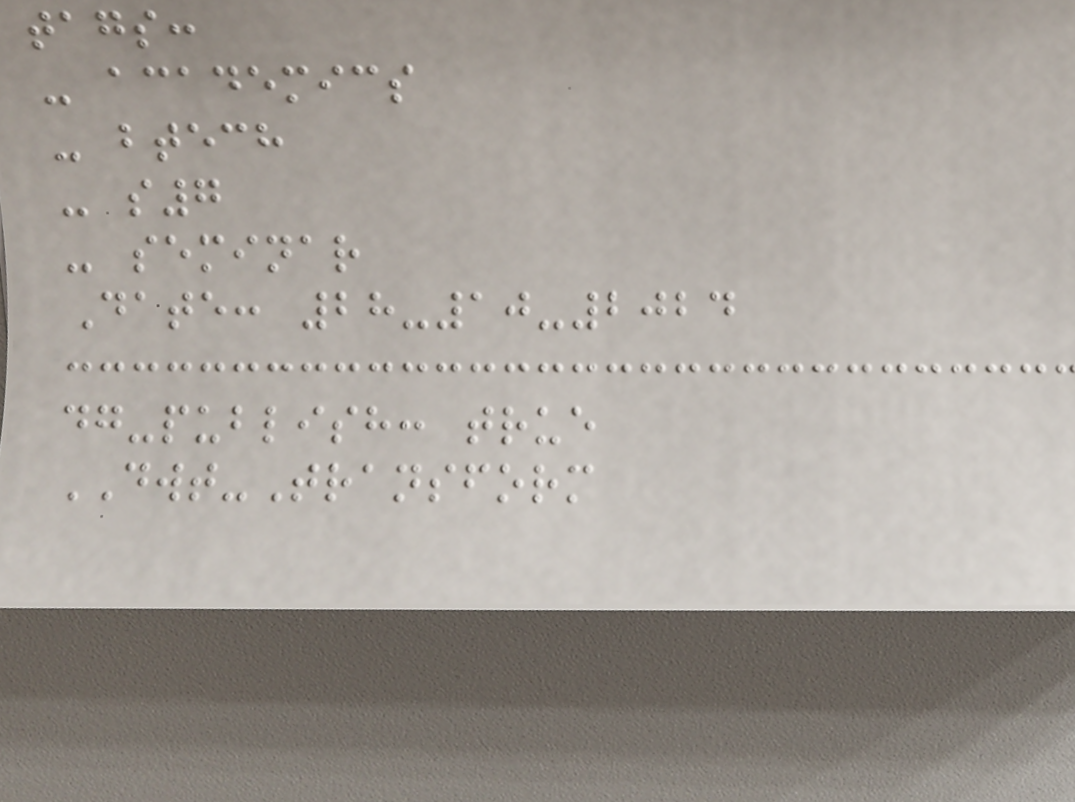tags:
- academics
- btech
- s7
- seminar
Date: 28-10-2024
dg-publish: true
DWT-Transform
